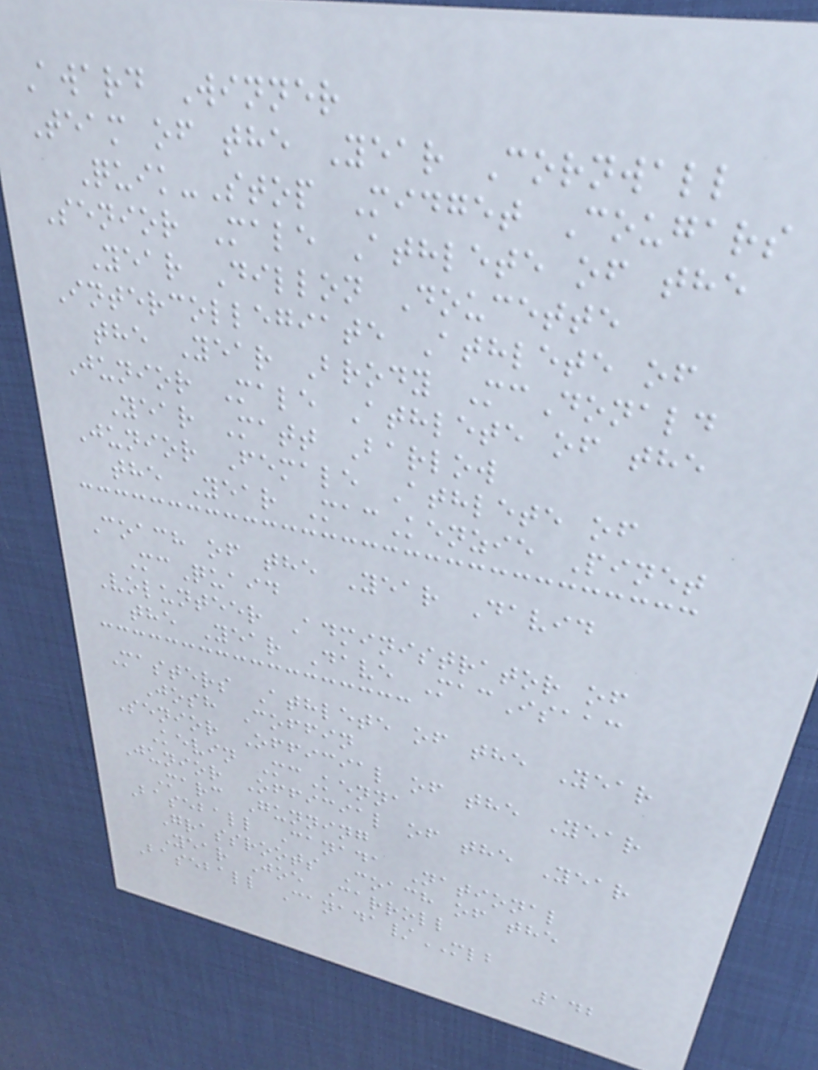Award Winner
Team of the Year Cornwall
Quik-Stop Midget Cougars
Senior Male Athlete of the
Year Dillon Doucette
Intercollegiate Athlete of
the Year Brody McDonald
Junior Male Athlete of the
Year Matt Barlow
Junior Female Athlete of
the Year MacKenzie Pinet
Coach of the Year David
McQuaid
Volunteer Administrator of
the Year Dave MacIsaac
Masters Athlete of the Year
Josh Coffin
Senior Official of the Year
Kevin McKenna
Junior Official of the Year
Marc Gunning
Baseball Canada National
Grassroots Coach of the
Year Joe Carroll
Baseball Canada/MLB
142
